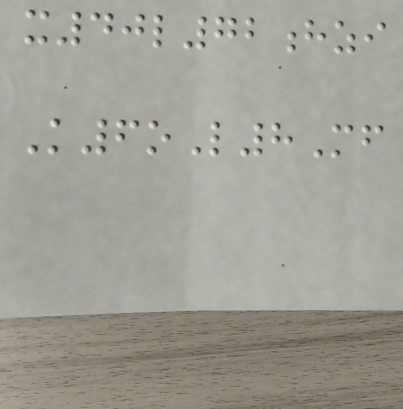x40l72hzi
K6oL8Mf
